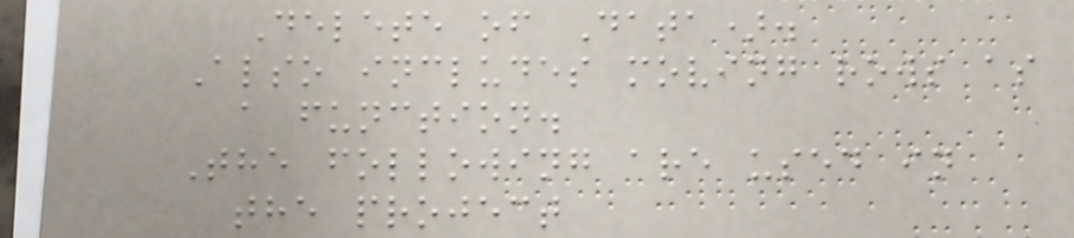Delete of Data).
Also includes moving rows as
a function.
The following are used in
the project
